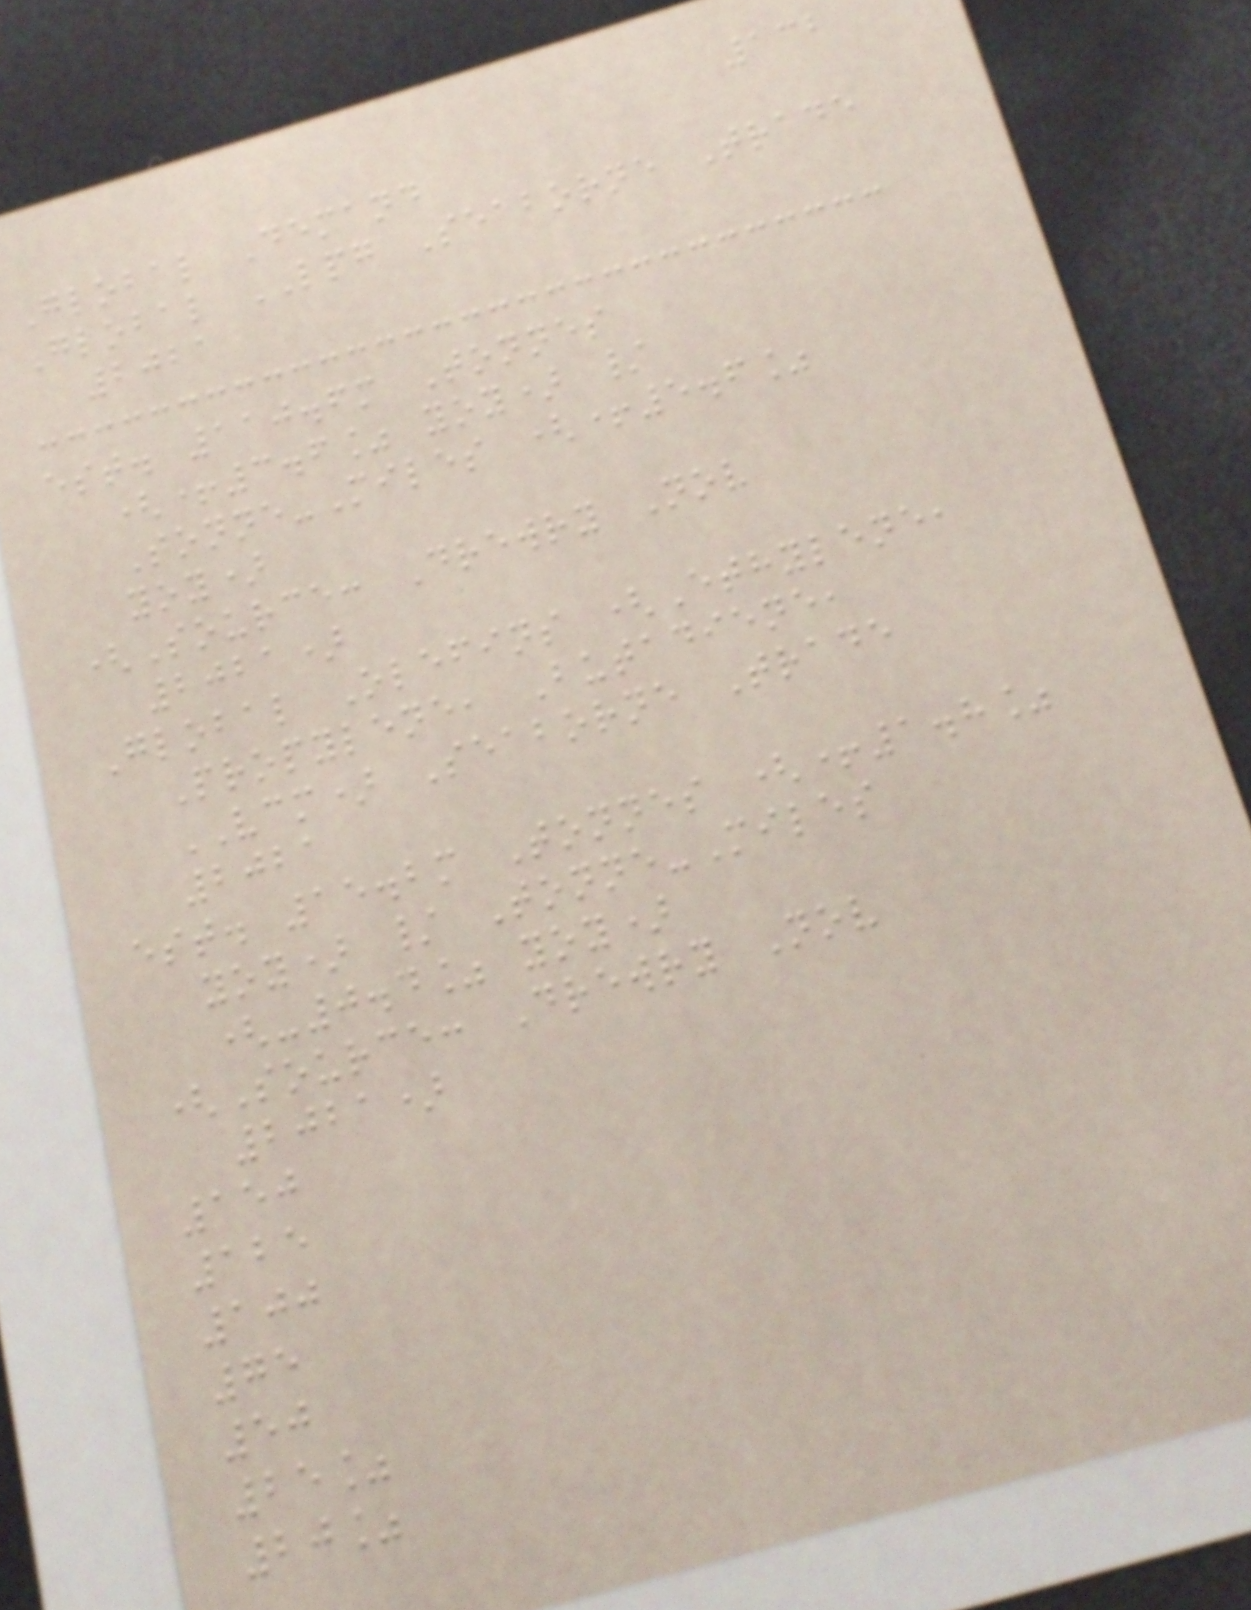132
Global Demand
Global LPG Seaborne Trade
2021
est. 110.6m Tonnes
(+3.6% yoy) /
Tonne-Miles (+5.6%
yoy)
(Source: Drewry Nov
2021)
Global Olefins (Ethylene,
Propylene, Butadiene,
VCM) Seaborne Trade
2021
est. 15.2m Tonnes (+1.8%
yoy) / Tonne-Miles
(-0.4% yoy)
(Source: Drewry Nov
2021)
150
125
100
75
50
25%
20%
